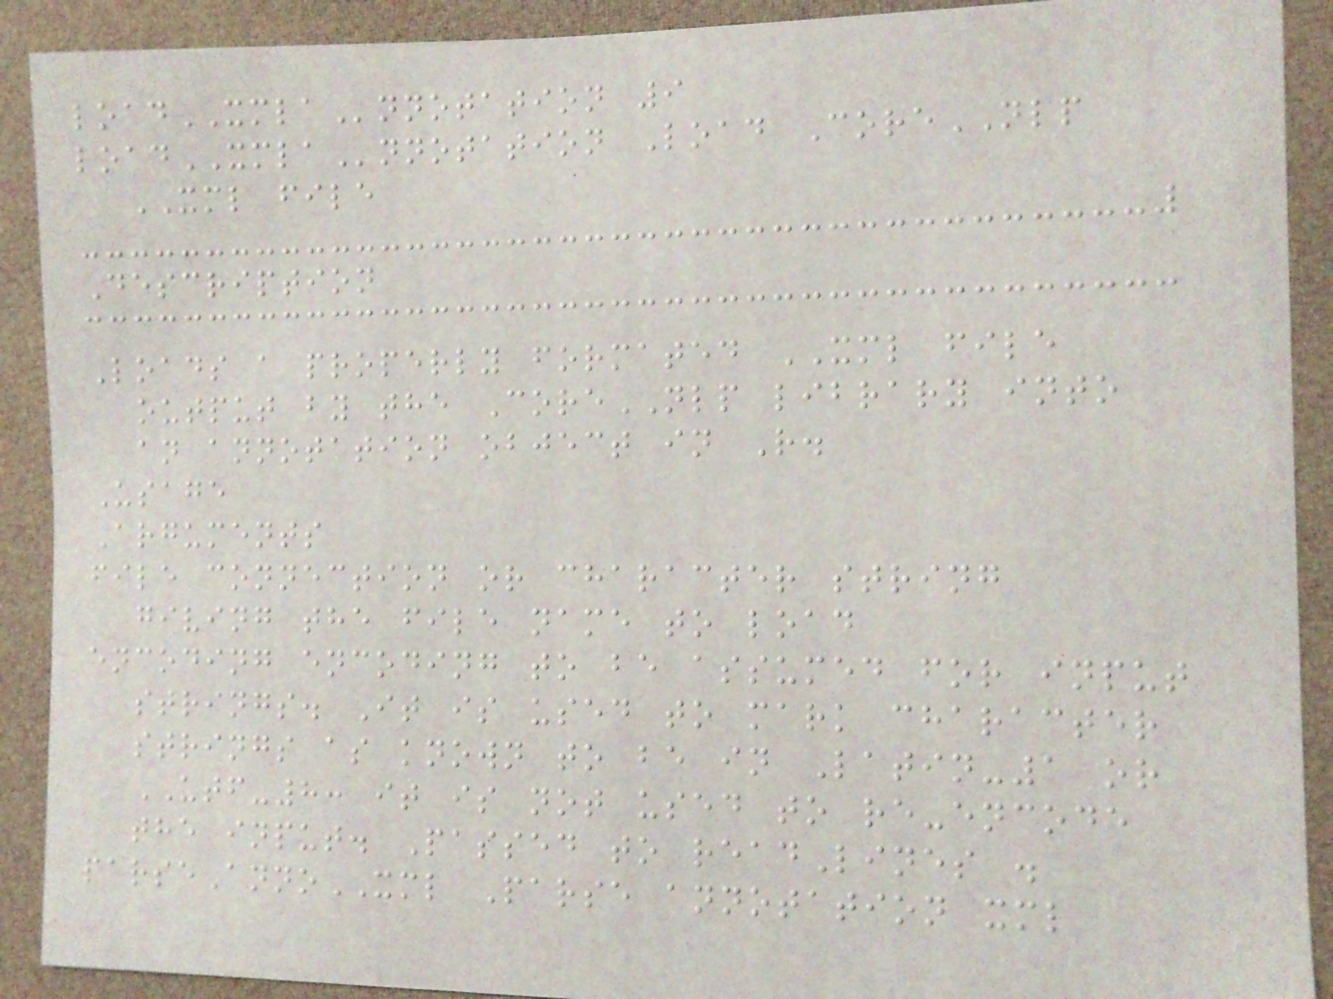loadXMLAnnotation 9
loadXMLAnnotation Load CoreNLP
XML file
Description
Loads a properly formated XML file
output by the CoreNLP library into
an annotation object in R.
Usage
Arguments
file connection or character string
giving the file name to load
encoding encoding to be assumed for input
strings. It is used to mark character
strings as known to be in Latin-1 or
UTF-8: it is not used to re-encode
the input. Passed to readLines .
parseAnnoXML Parse annotation xml
